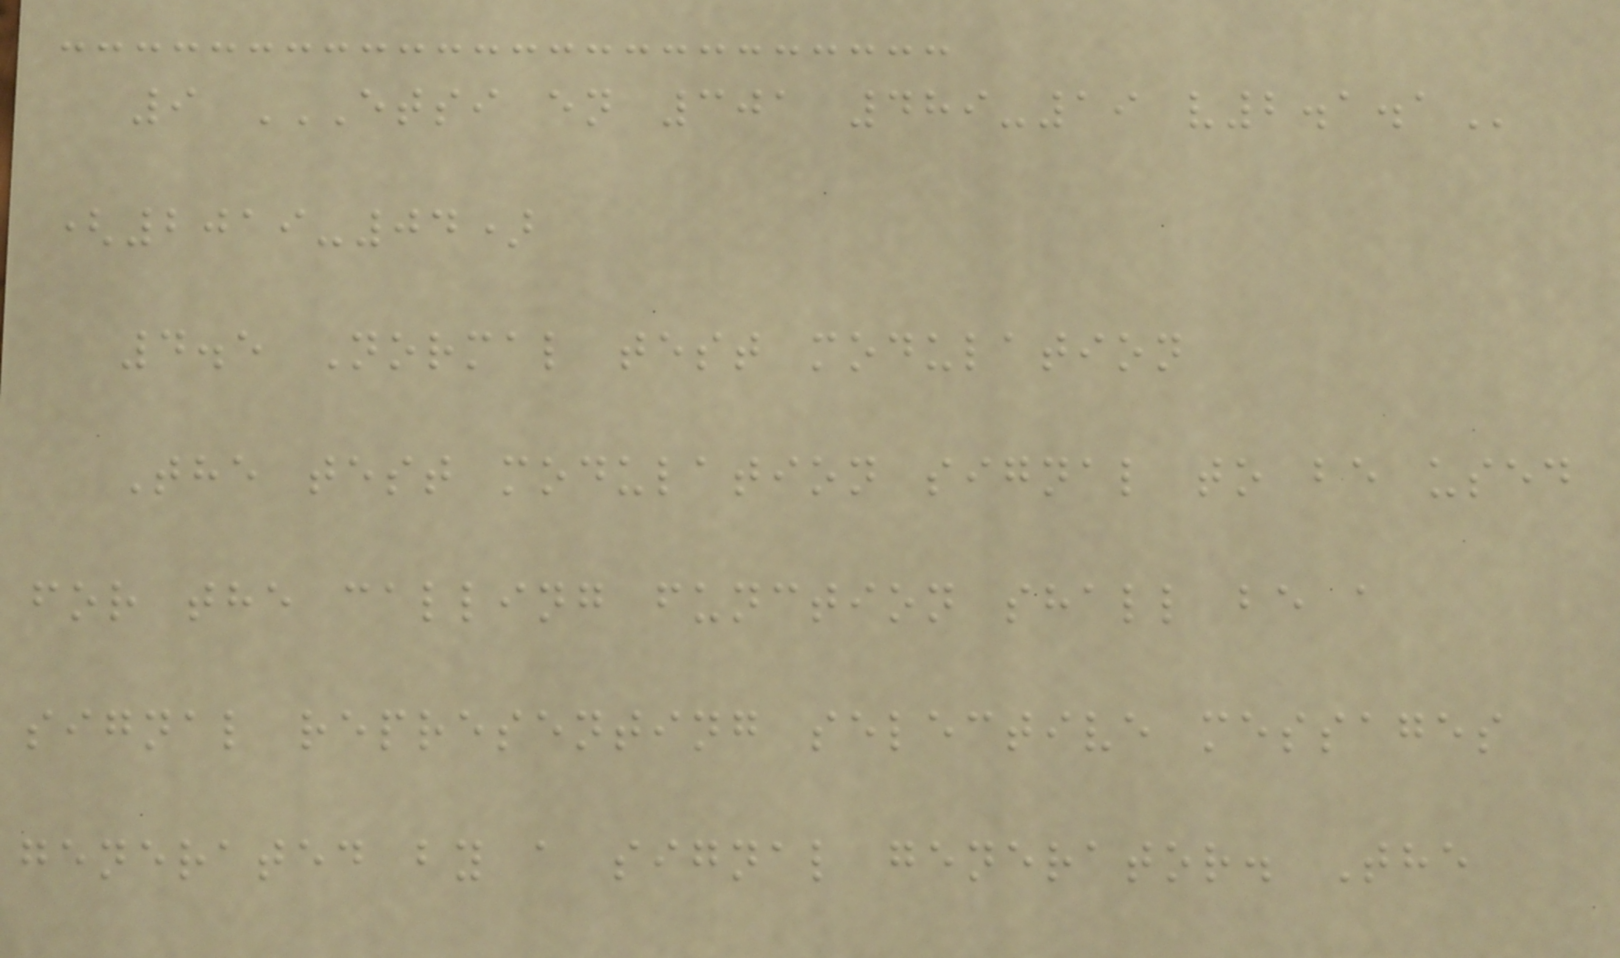9 ETSI EN 301 489-19 V2.1.1
(2019-04)
4.5 Normal test modulation
The test modulation signal to be used
for the calling function shall be a
signal representing selective messages
generated by a signal generator. The
